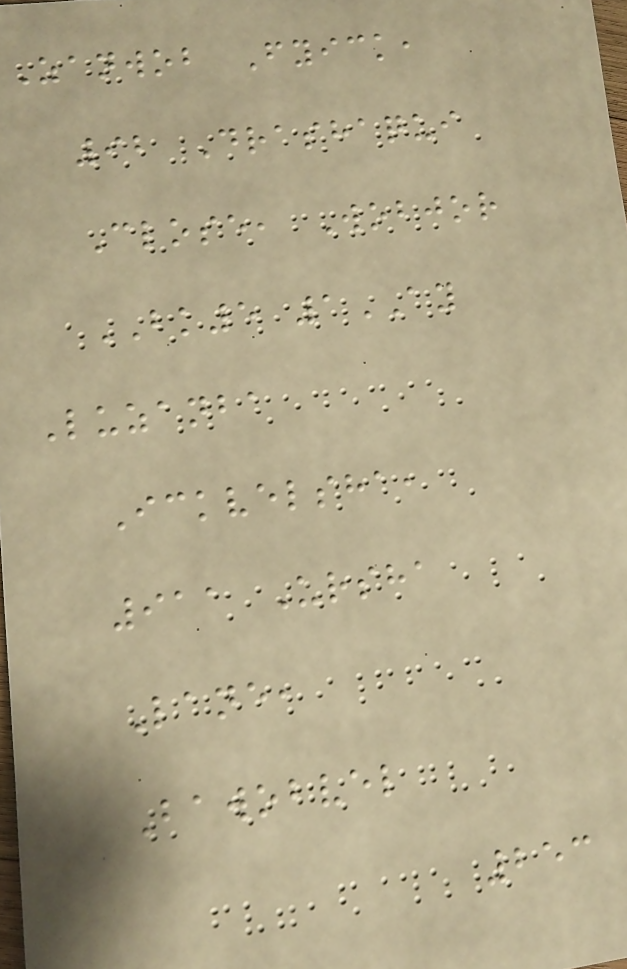Zanwob Fyick,
92 Drashaqui
Close, Wobjor
BK5 1AY
Luzanba
Ickvelsha,
911 Ursha
Lane,
Bawobvel
253
